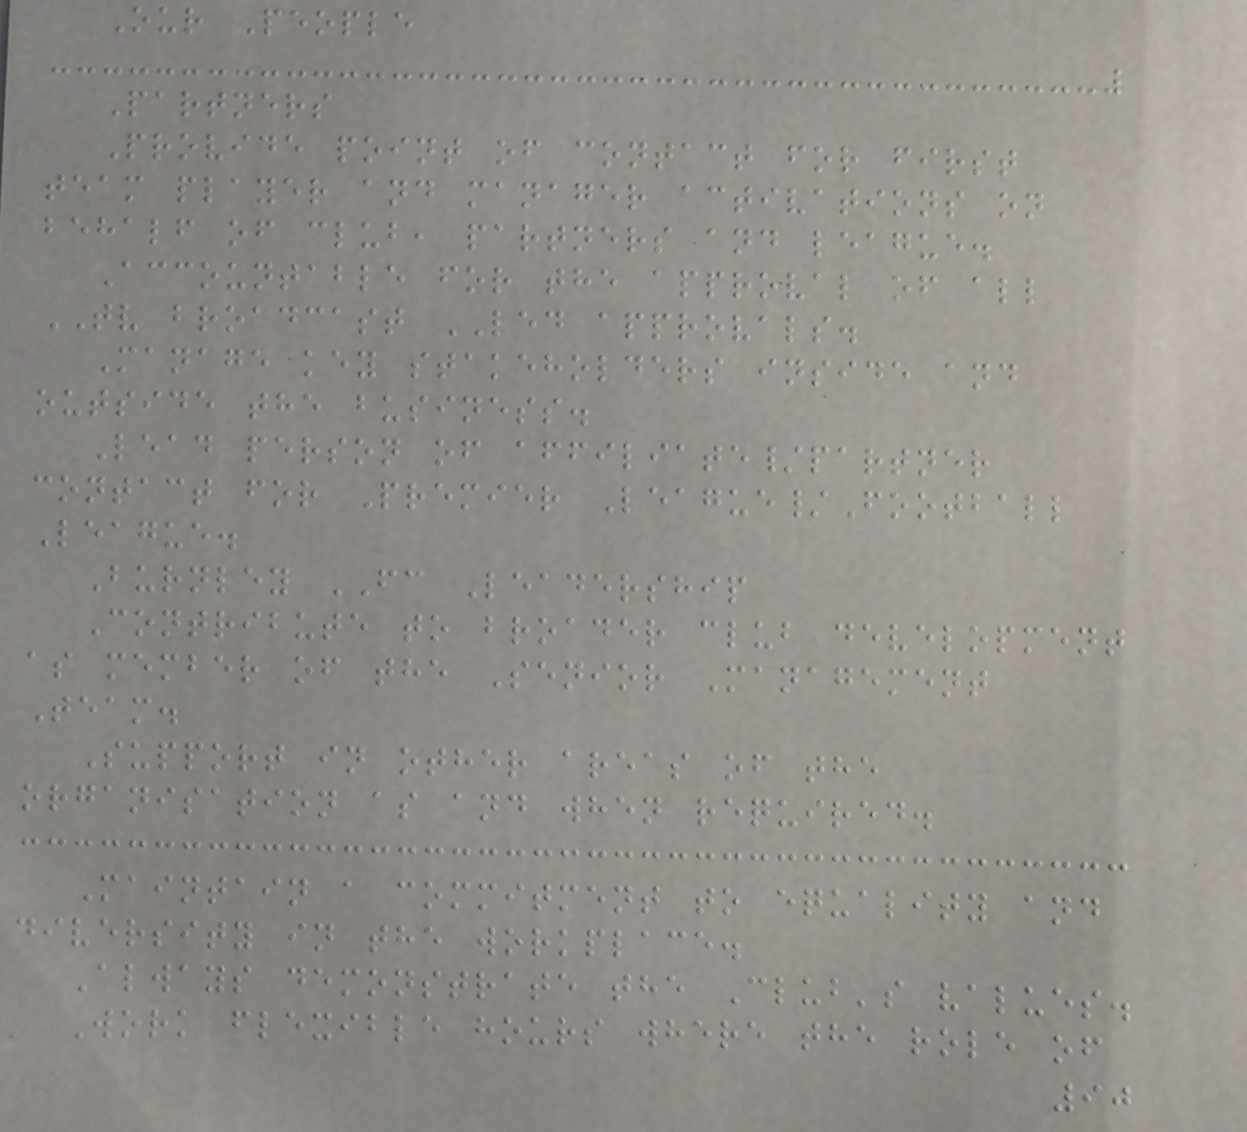Our People
Partners
Provide point of contact for first
team player and manager activations on
behalf of club, partners and league.
Accountable for the approval of all
TV broadcast LED approvals.
Manage key stakeholders inside and
outside the business.
Lead person of affiliate/partner
contact for Premier League/Football
League.
Burnley FC Leadership
Contribute to broader club development
as member of the Senior Management
Team.
Support in other areas of the
organisation as and when required.
Maintain a commitment to equality and
diversity in the workplace.
Always demonstrate the Club's values.
Work flexible hours where the role of
90
